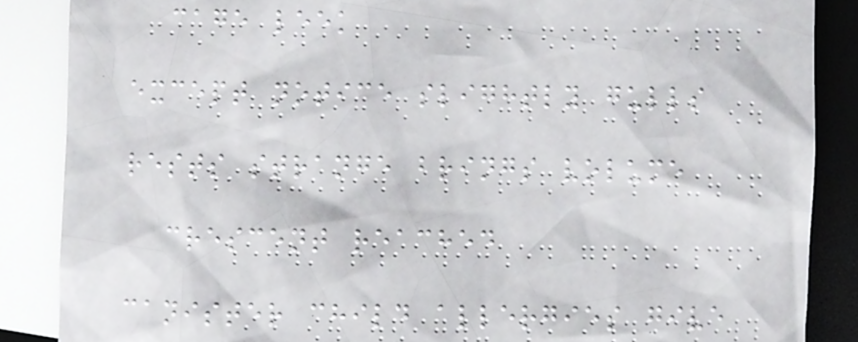cage leek
except notice slightly gulls
rests strange brings volume
crescent reached
canister child allergies give
